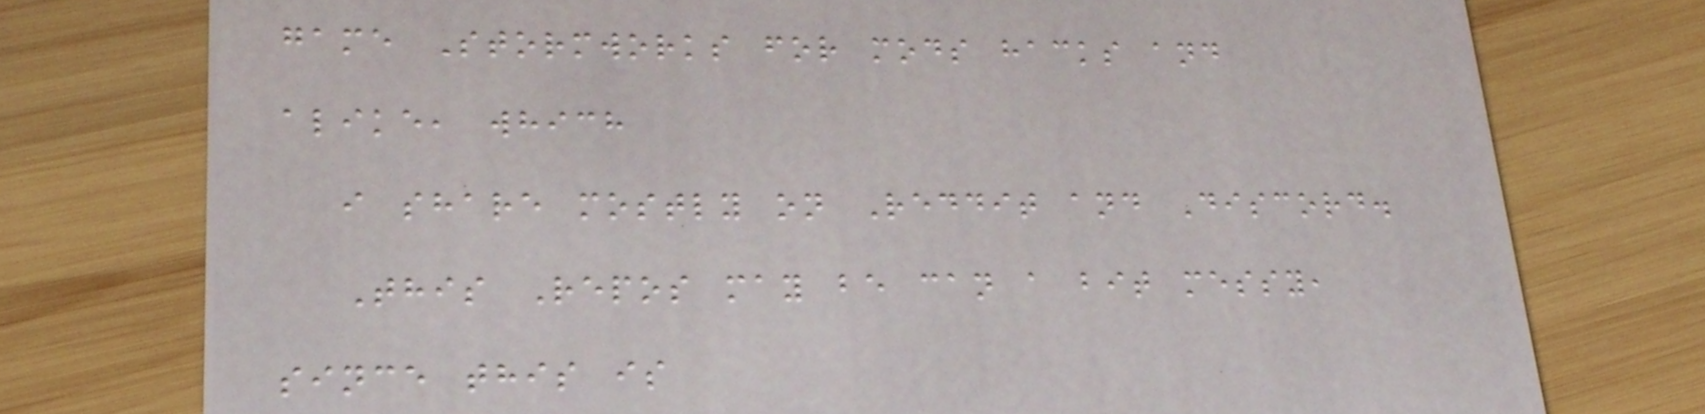game Stormworks for mods hacks and
alike, which
i share mostly on Reddit and Discord.
This Repos may be can a bit messy,
since this is
